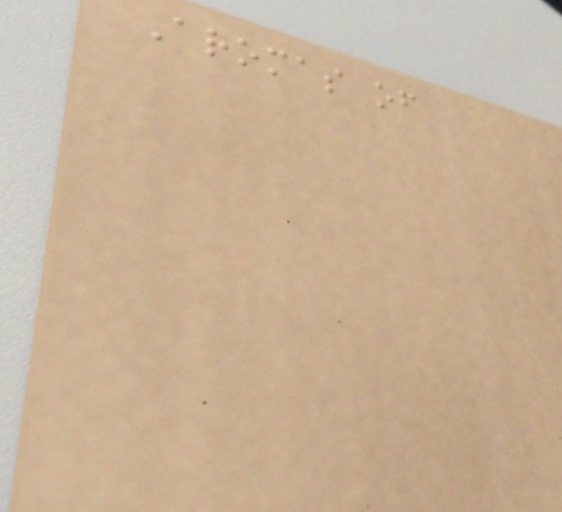Aromas of
